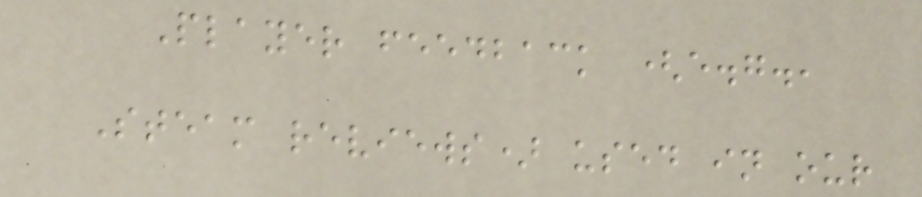Player feedback (e.g.,
Steam reviews) used in our
